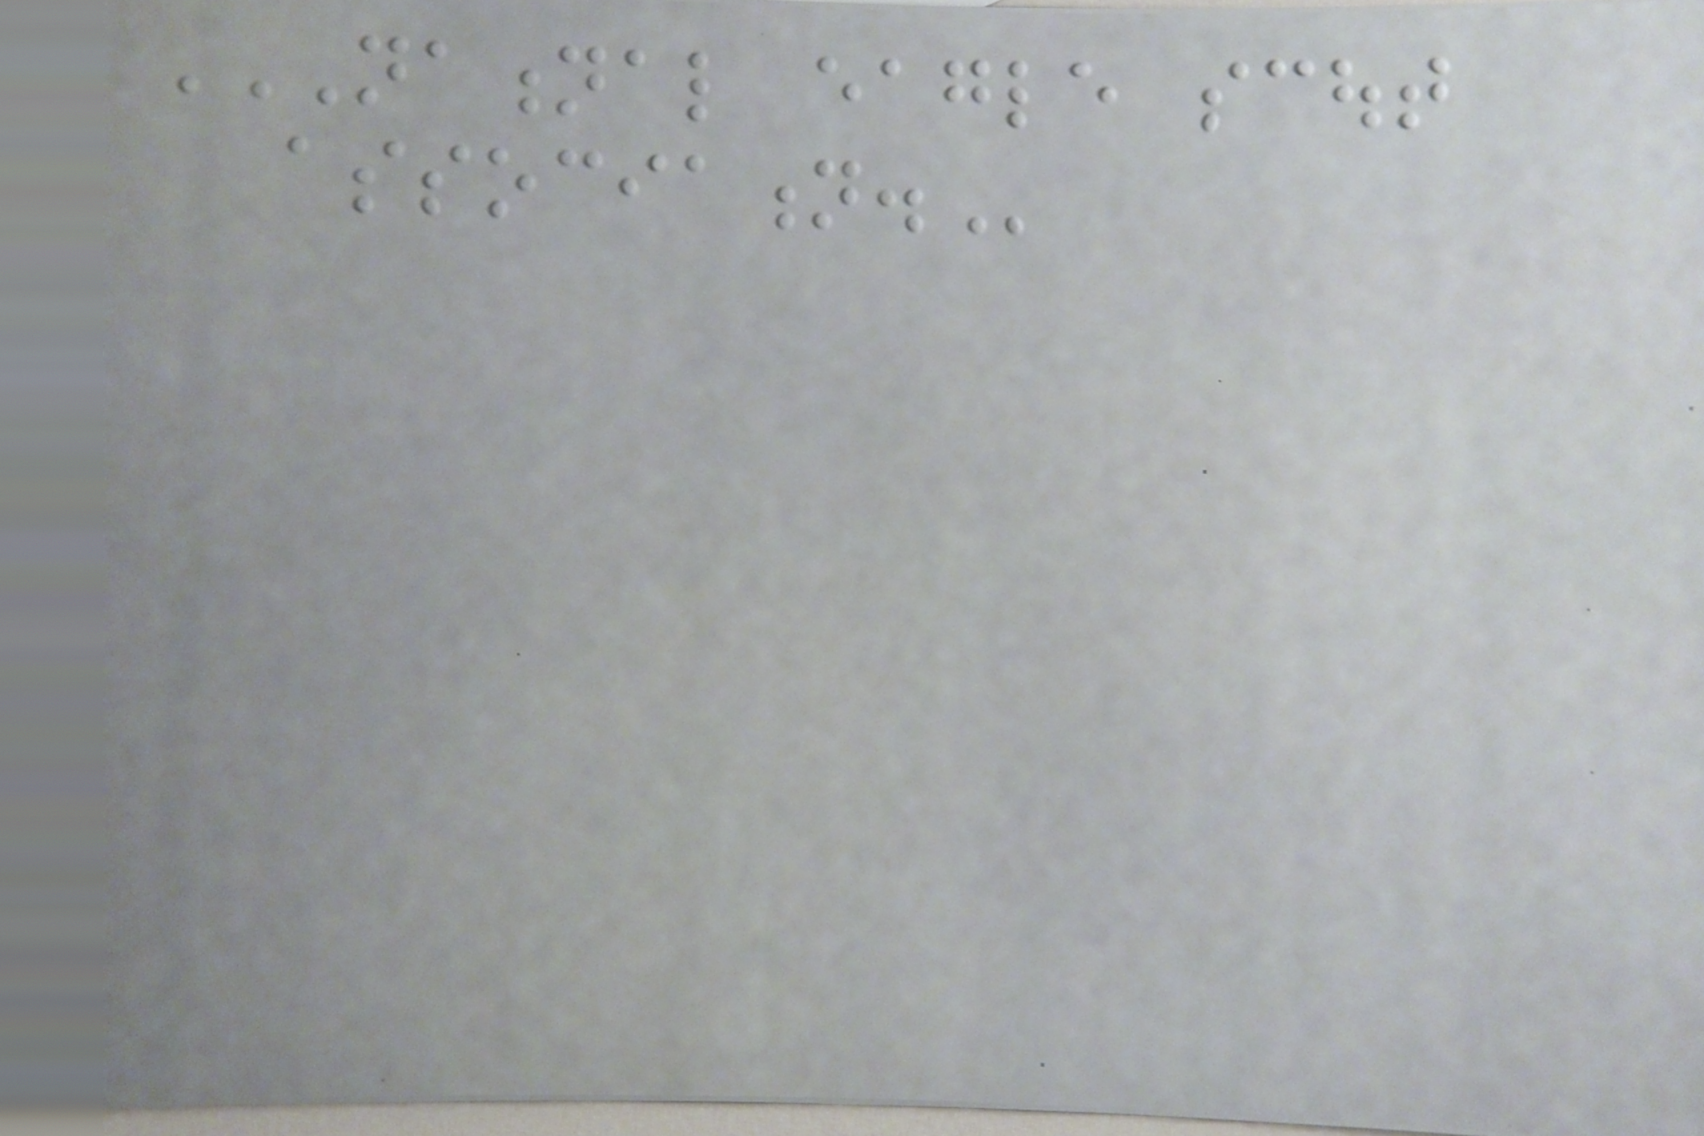NATIONAL EAGLE SCOUT
ASSOCIATION.
